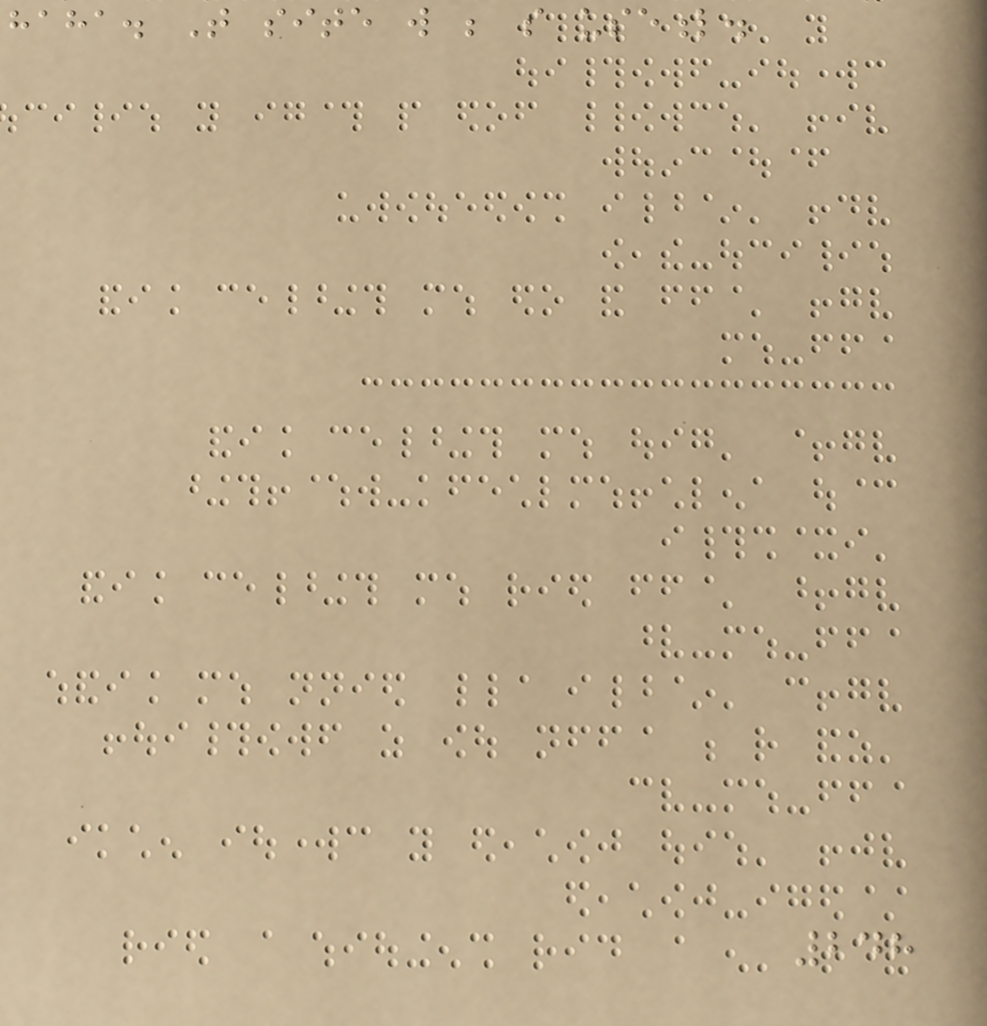haha. That site will be so useful.
248
